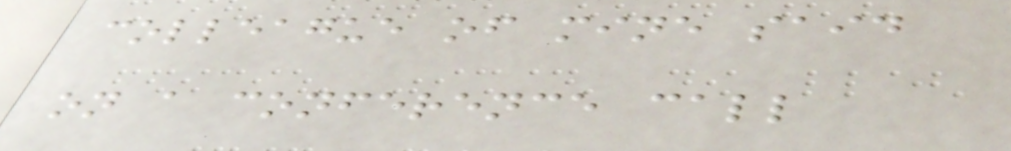colleague of mine said
on a conference call
